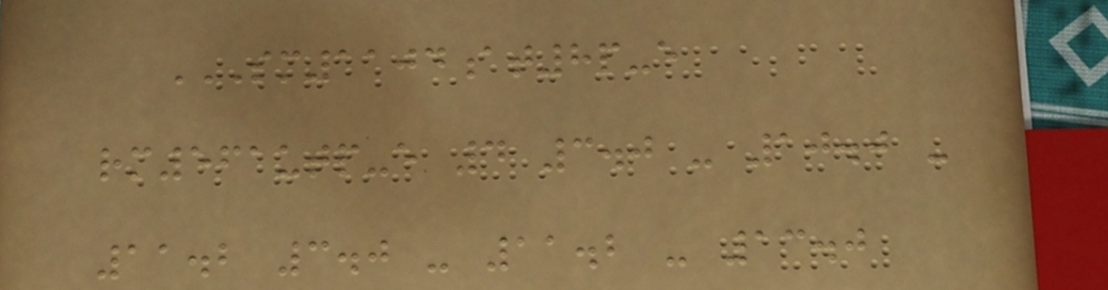SM1104AT8P-E
RM561UTP-E 4 3.0 - 10.0 -
11.2 3.0 - 11.2 - 13.0
